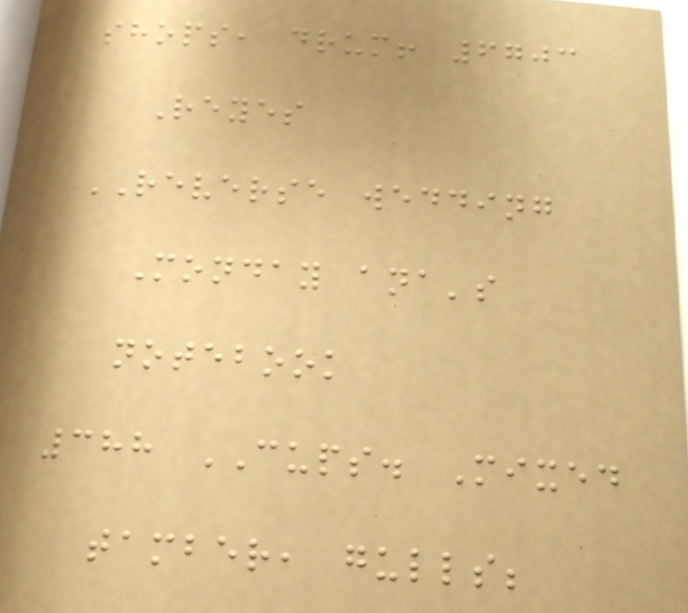shops, drum! 6703
Reyes
REVERSE wedding
Monday ana's
notebook
388 CUPS. Mixed
tamber, gulls;
